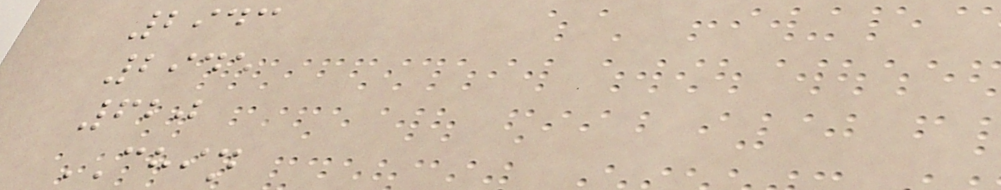2943
2945
620
CHIN
